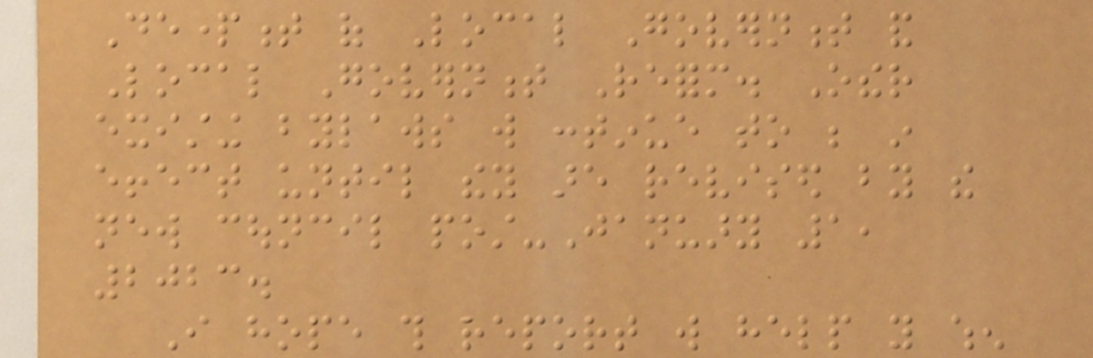Department of Local Government and
Local Government Reform. Other
existing bylaws will continue to be in
effect until they are revised by the
new council post-January 1,
2023.
I hope this report will help you when
